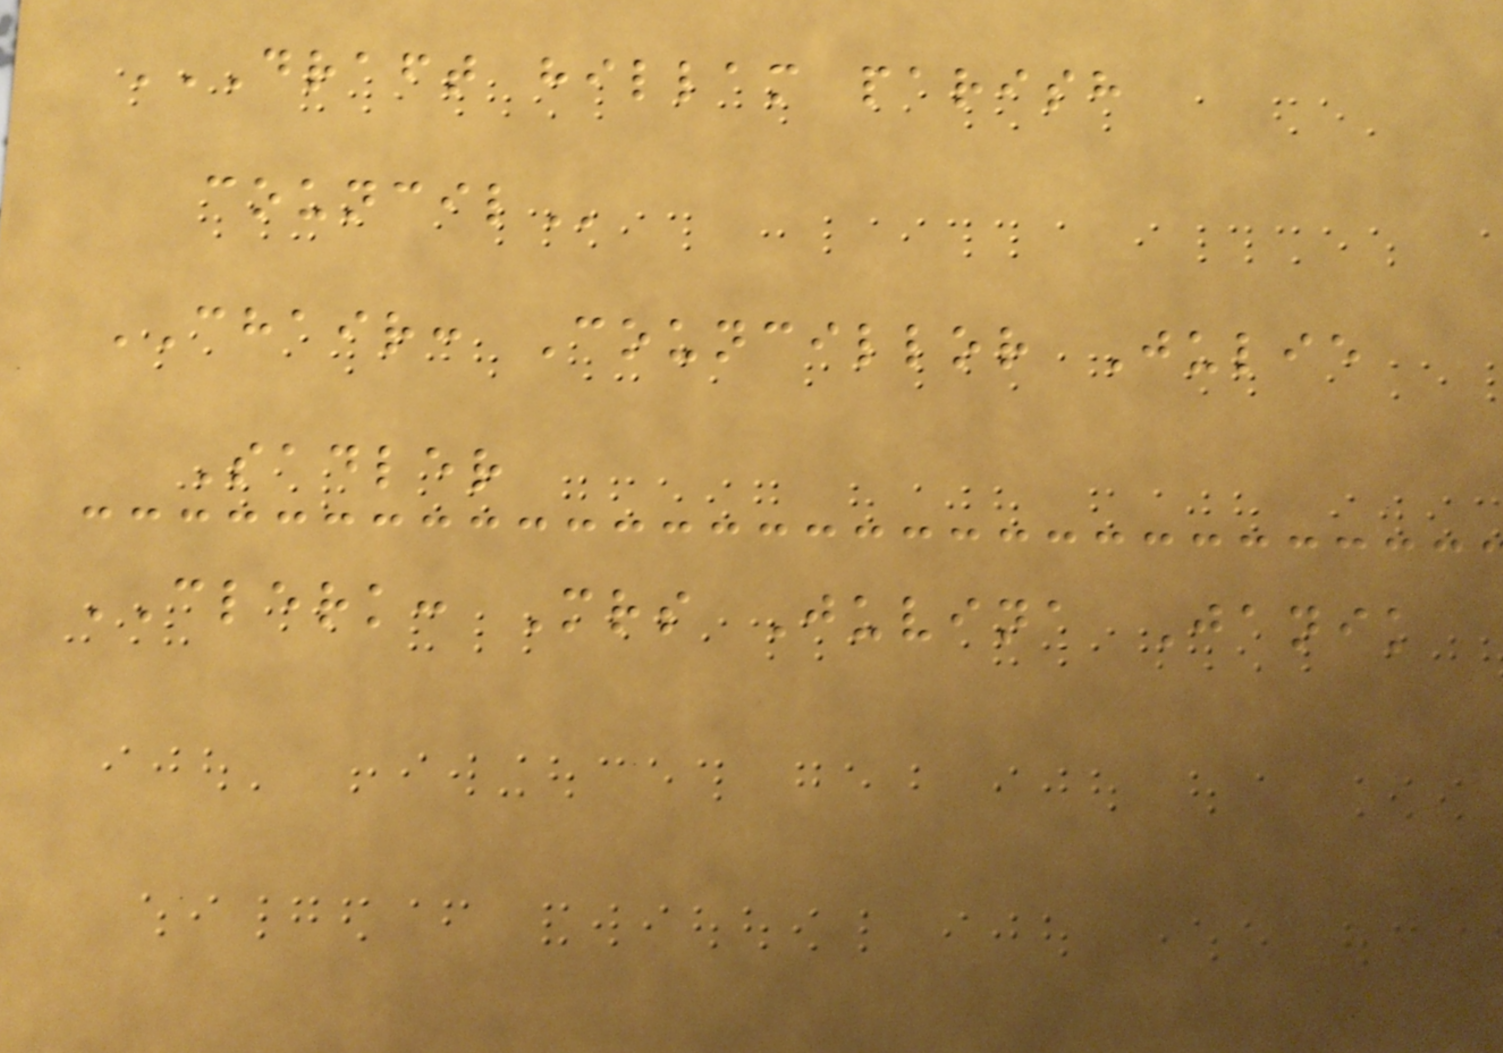DRAFT HILLAM PARISH
COUNCIL
CHAIR: Councillor Julie
Sadler
CLERK: Mrs Juvina Janik
